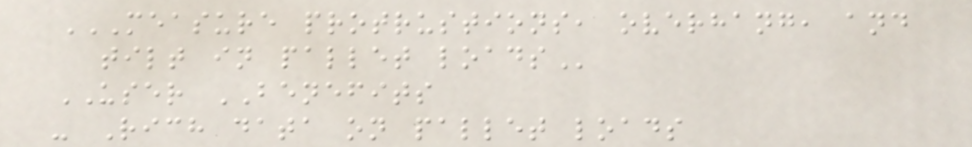MEASURE PROTRUSTIONS, OVERHANG, AND
TILT IN PALLET LOADS
USER BENEFITS
- Rich data on pallet loads
